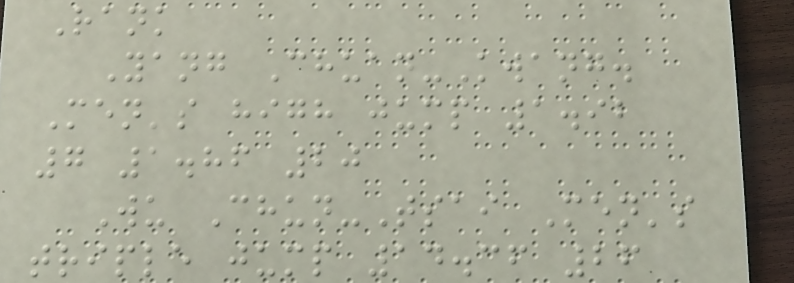Rank
Yang Chuan-Kwang.
Men's high jump 1.92
7 1.86 20
Wu Chun-Tsai Men's
triple jump 14.36 26
